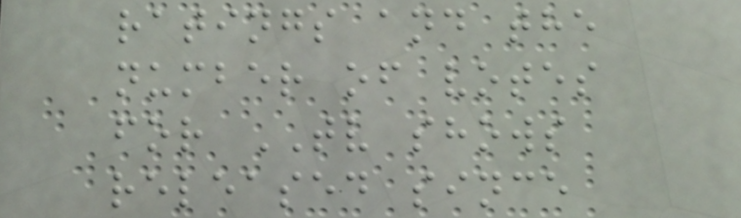ratings and the
number of votes
for TV shows
released since
